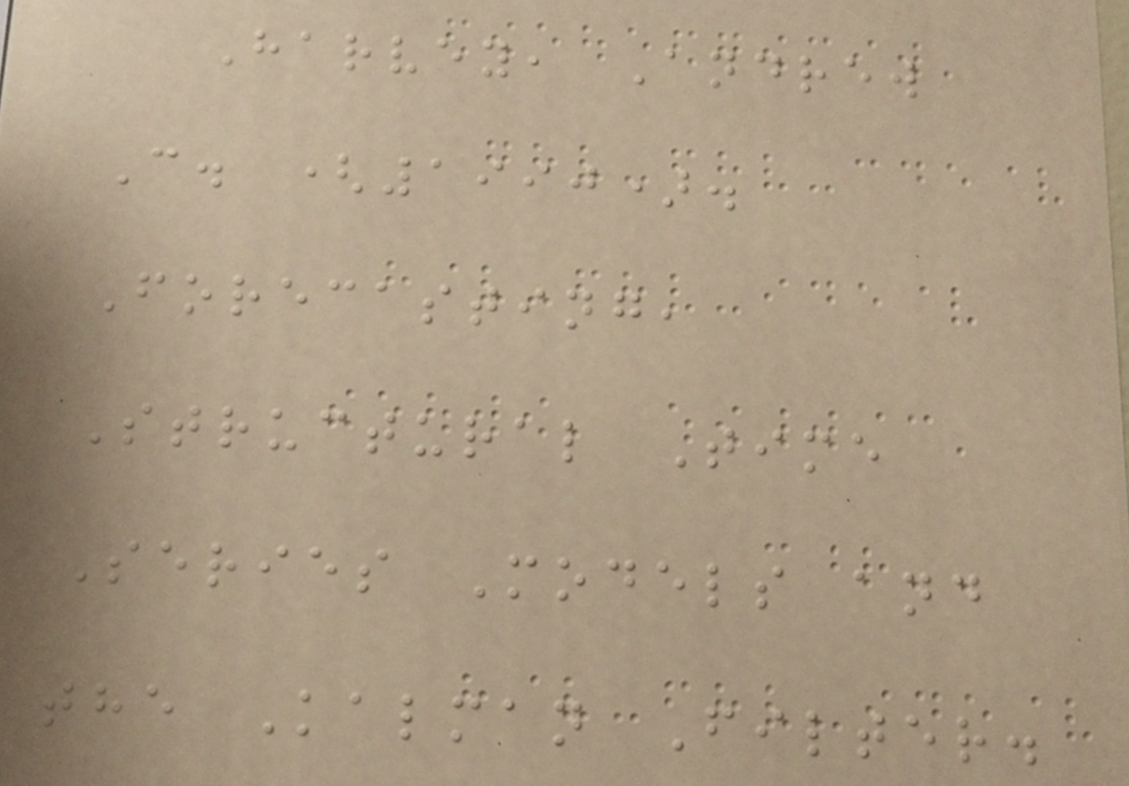Harvey, Andrew
C. (1990).
Forecasting,
Structural Time
Series Models and
the Kalman Filter.
